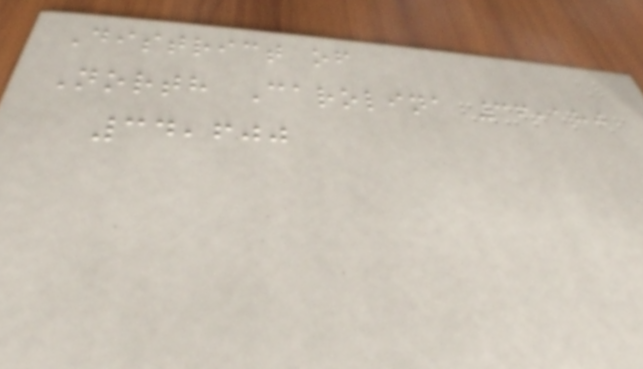District of
North Carolina 36,180
34,600
